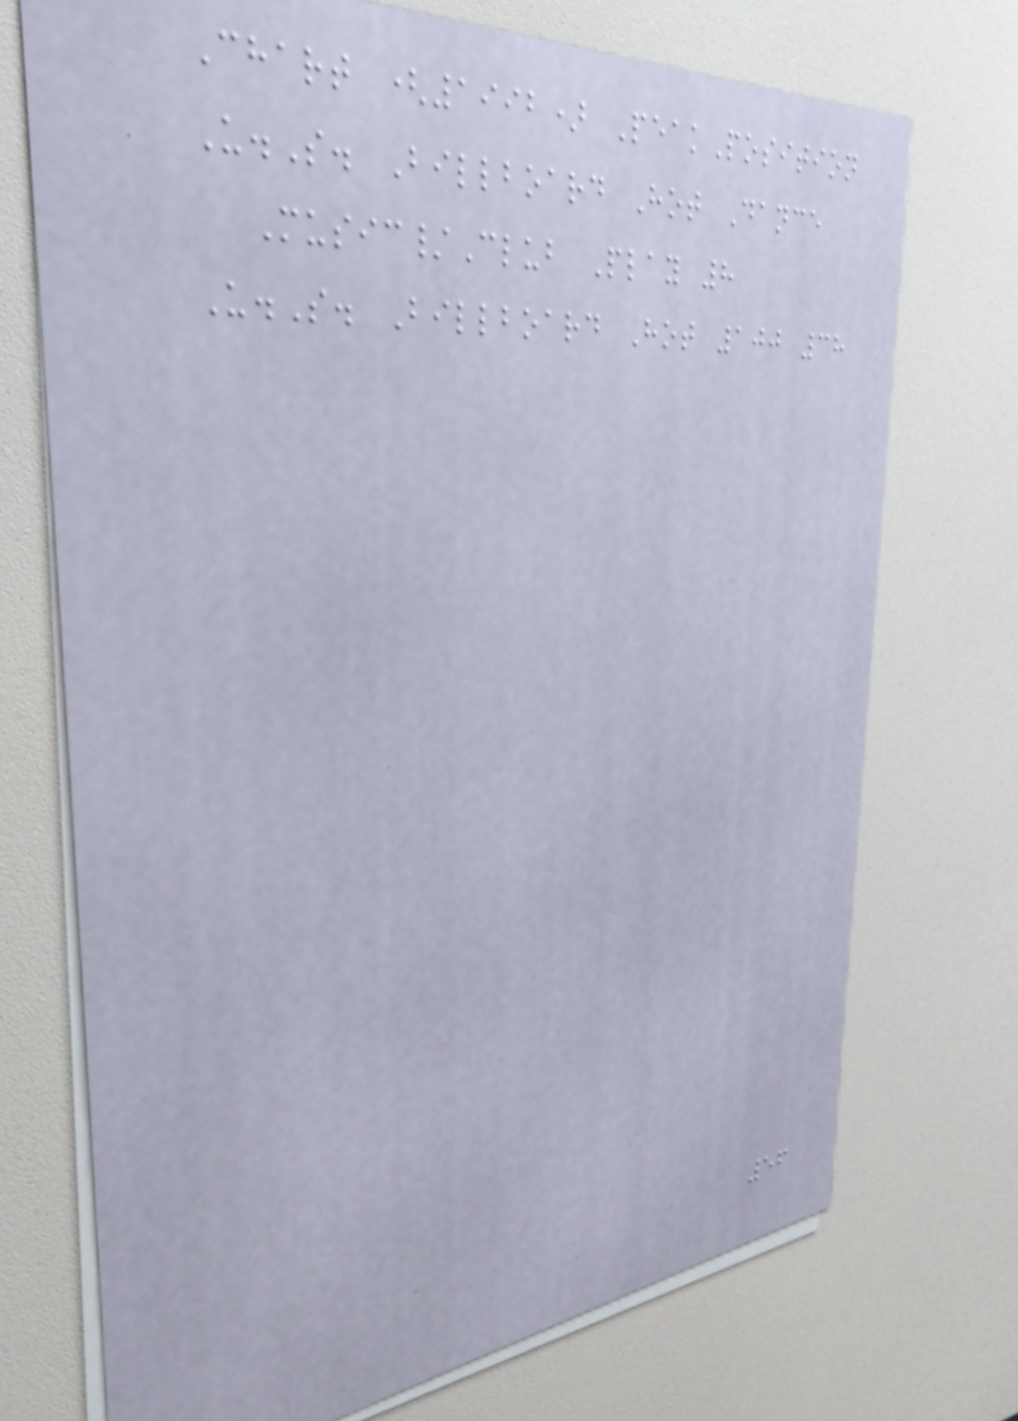Chart (1992) PeakPosition
U.S. Billboard Hot Dance
Music/Club Play 8
U.S. Billboard Hot 100 38
56
